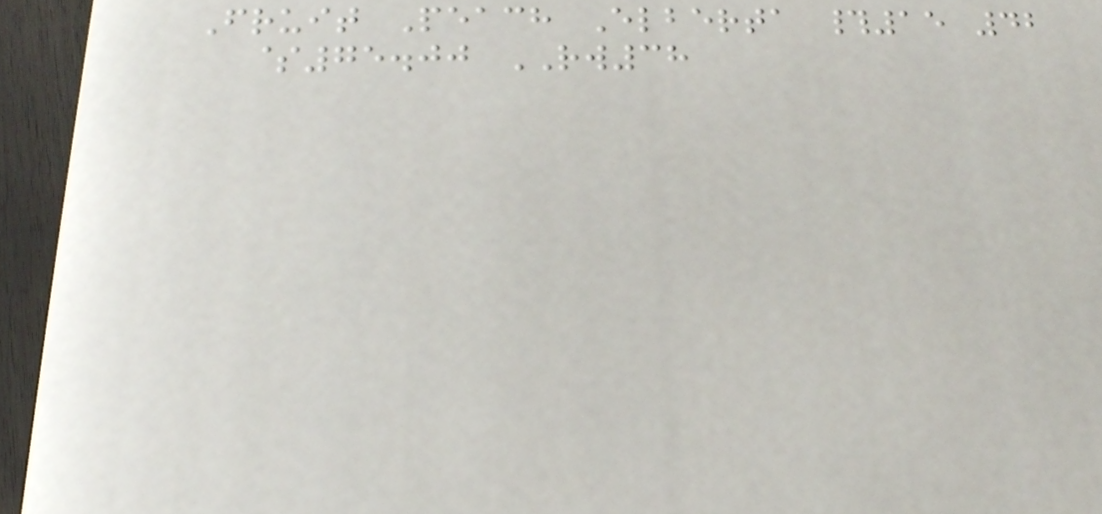Fruit Peach Elberta #15 42
$75.00 RW38
